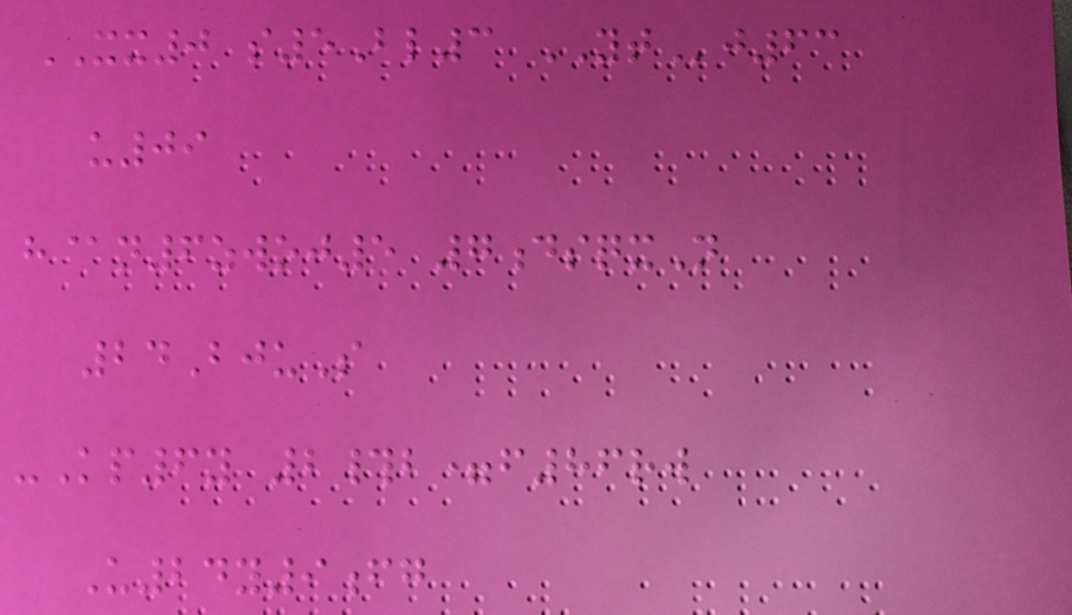XX0 s5Bl3 YTj63
u09
h@n6zwoj5 7dsqxN
24BjuS
-Kp6y 2#b=f86rw
U24y9fg
